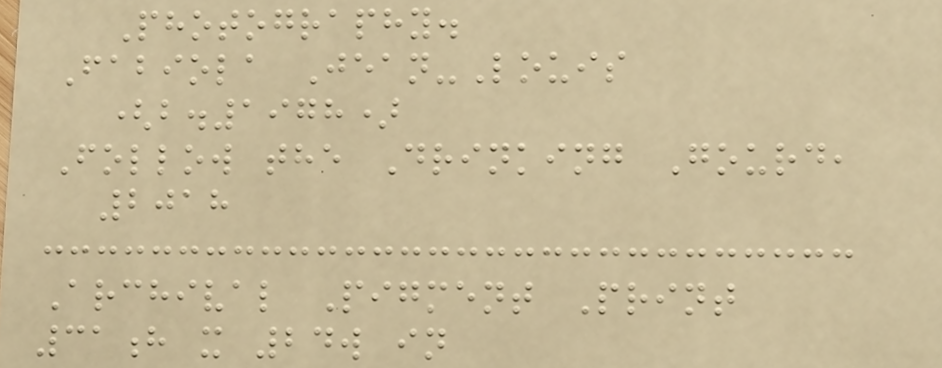Photography.
Fabiola Jean-Louis
(b.1978)
Follow the Drinking Gourd,
2018
Archival Pigment Print
31h x 24w in
